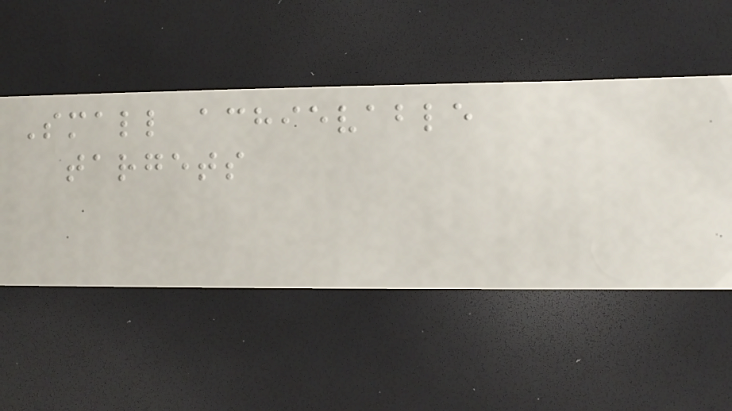Small achievable
targets
